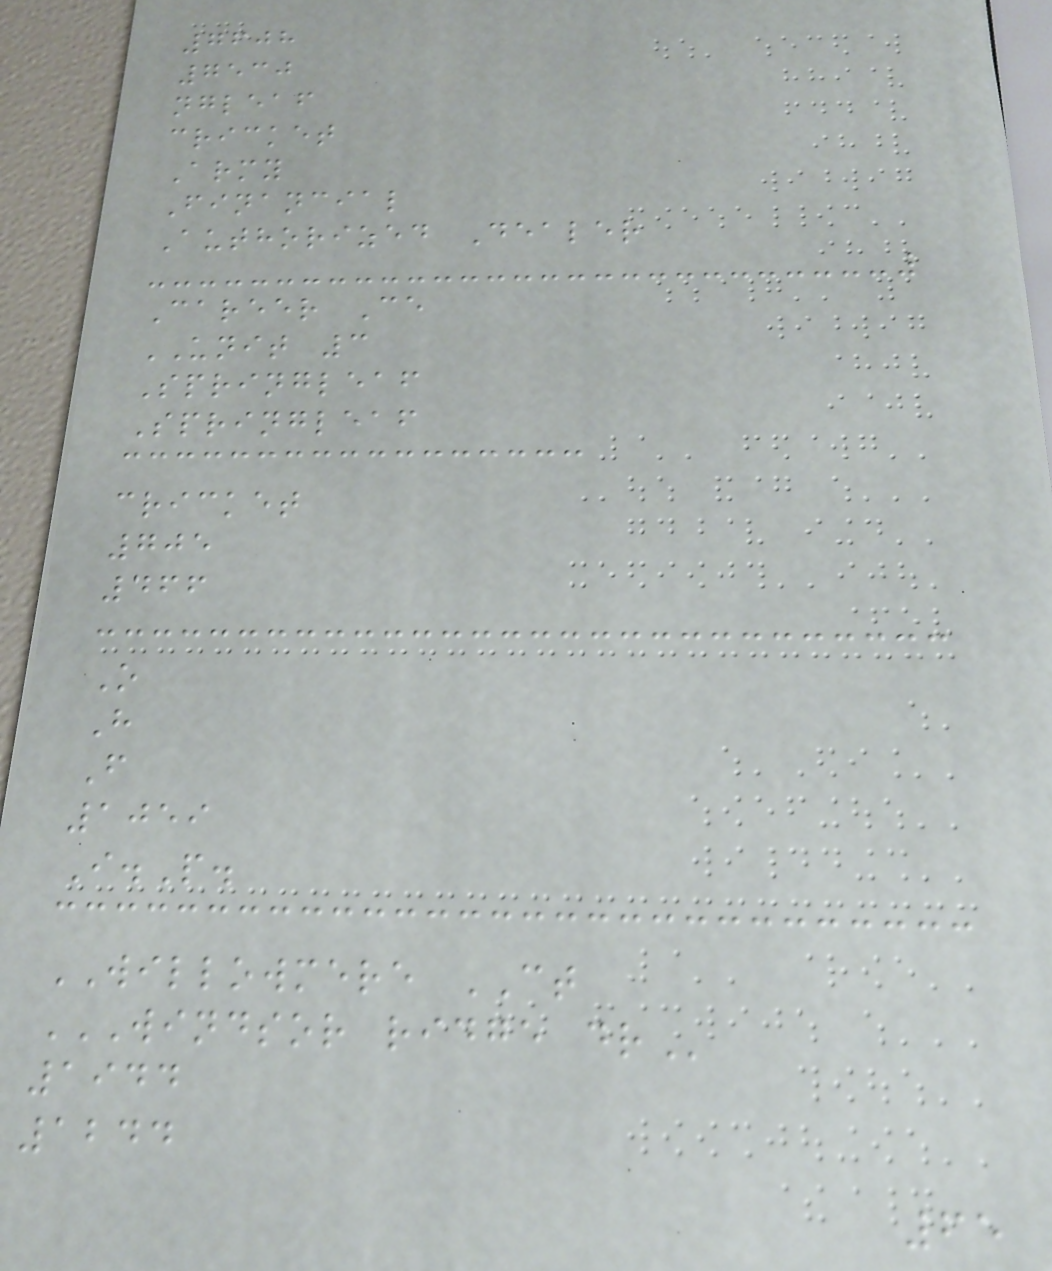7608
7530
ngleaf
cricket
Army
Financial
Authorized Dealer
Career Ce
UNIT 3
Springleaf
Springleaf
cricket
705
466
O
H
F
1059
I.P.
WILLOWMERE CT
WINDSOR RIDGE DR
1944
1244
65
